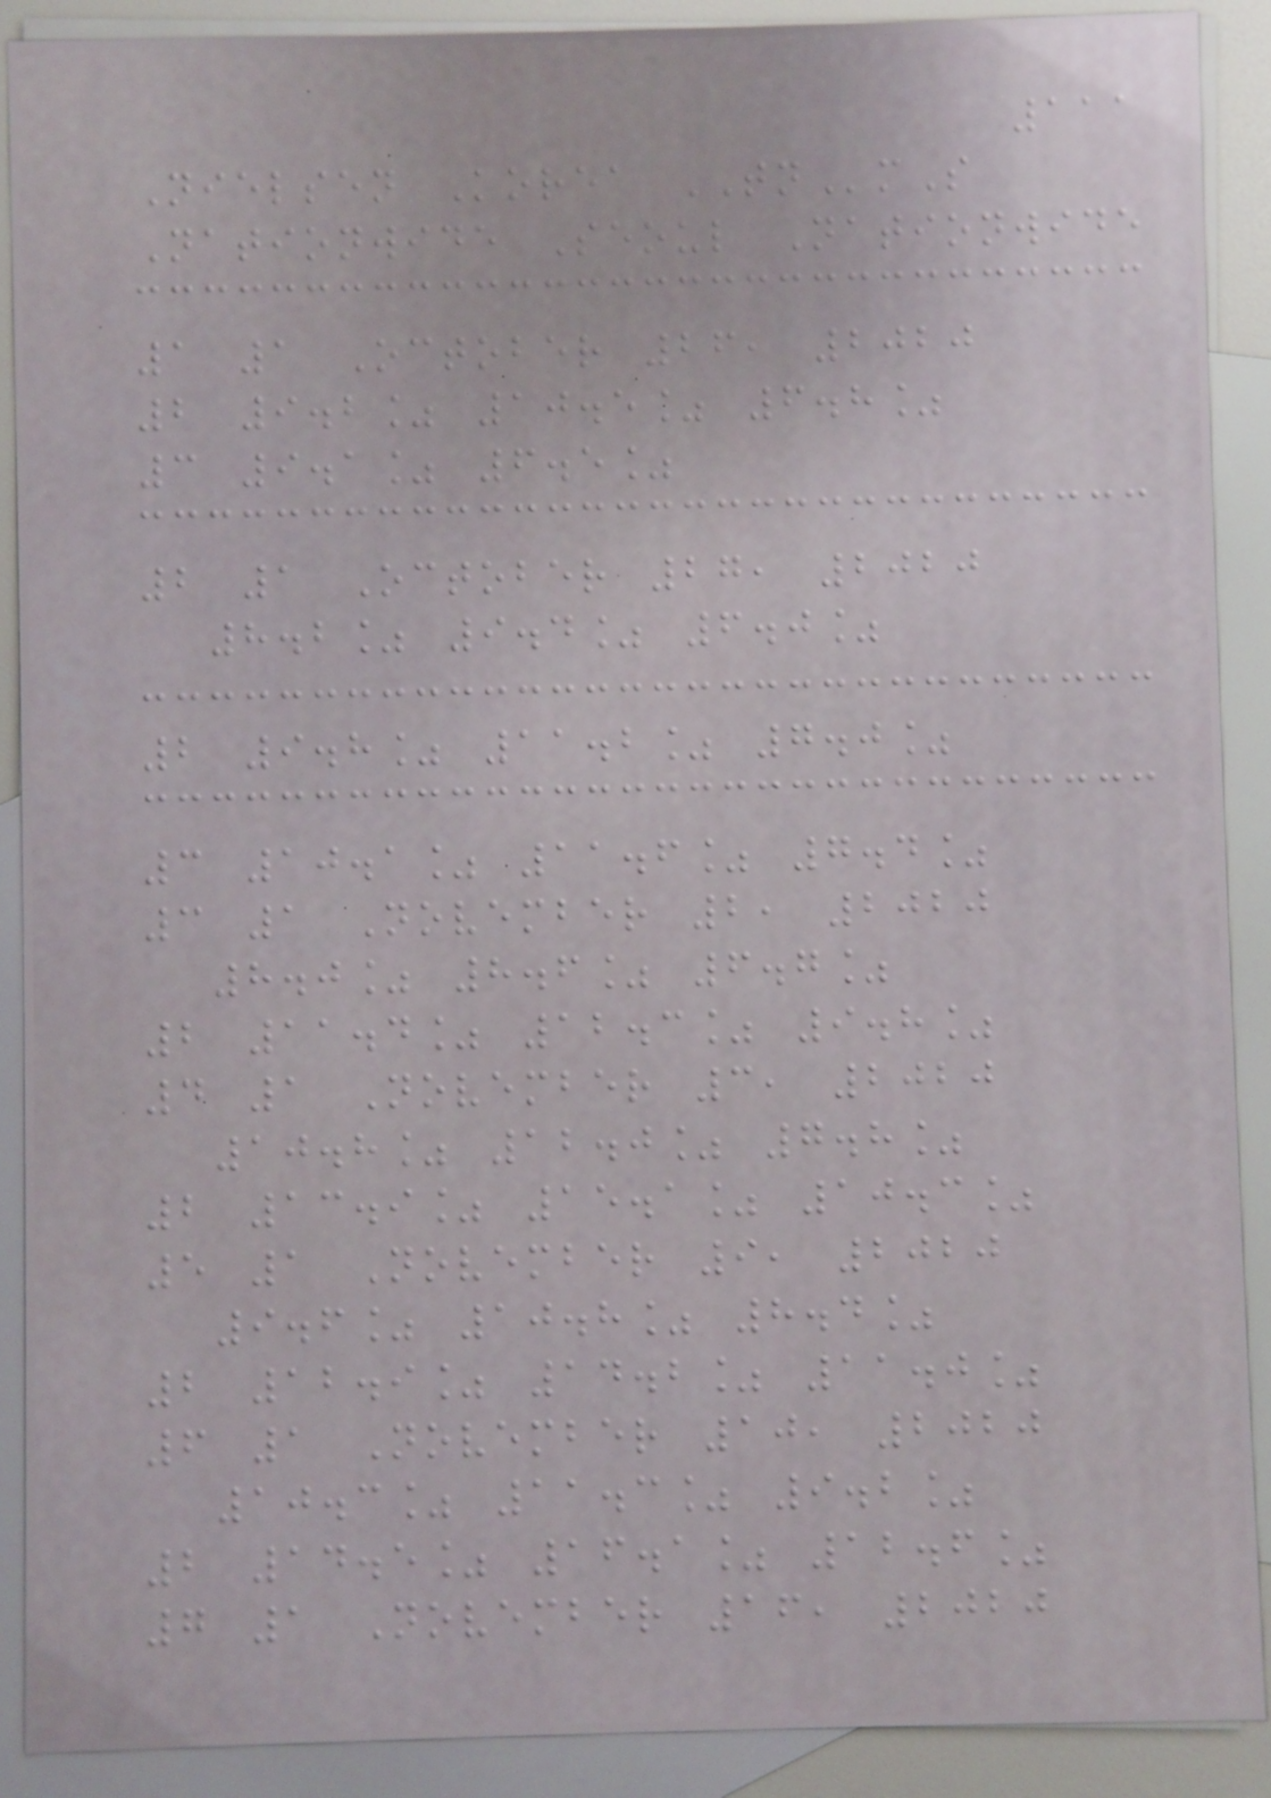111
Nielsen Korea TNmS
Nationwide Seoul Nationwide
1 1 October 26, 2020
2 9.2% 10.5% 6.8%
3 9.1% 6.5%
2 1 October 27, 2020
8.2% 9.4% 6.0%
2 9.8% 11.2% 7.0%
3 10.1% 11.6% 7.4%
3 1 November 2, 2020
8.0% 8.6% 6.7%
2 11.4% 12.3% 9.8%
4 1 November 3, 2020
10.8% 12.0% 7.8%
2 13.9% 15.1% 10.3%
5 1 November 9, 2020
9.6% 10.8% 8.4%
2 12.9% 14.2% 11.0%
6 1 November 10, 2020
10.3% 11.3% 9.2%
2 14.5% 16.1% 12.6%
7 1 November 16, 2020
